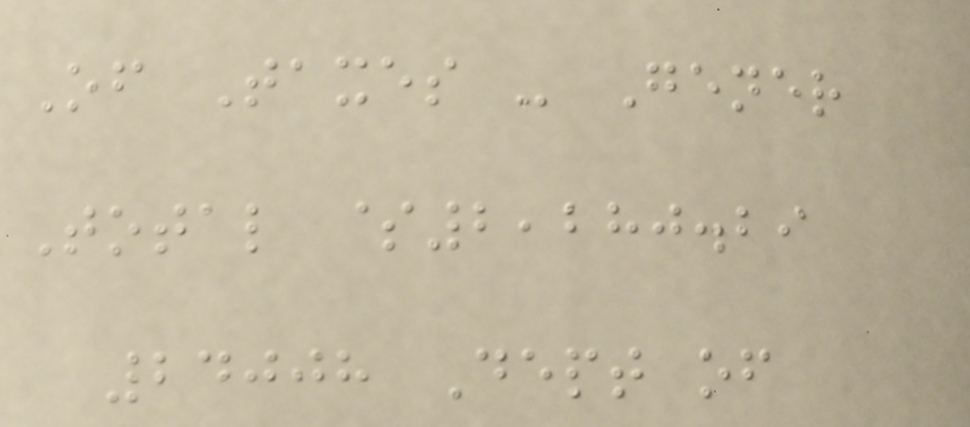Of Taxes - Gener
Total $2,280.29
24008 Dept of
